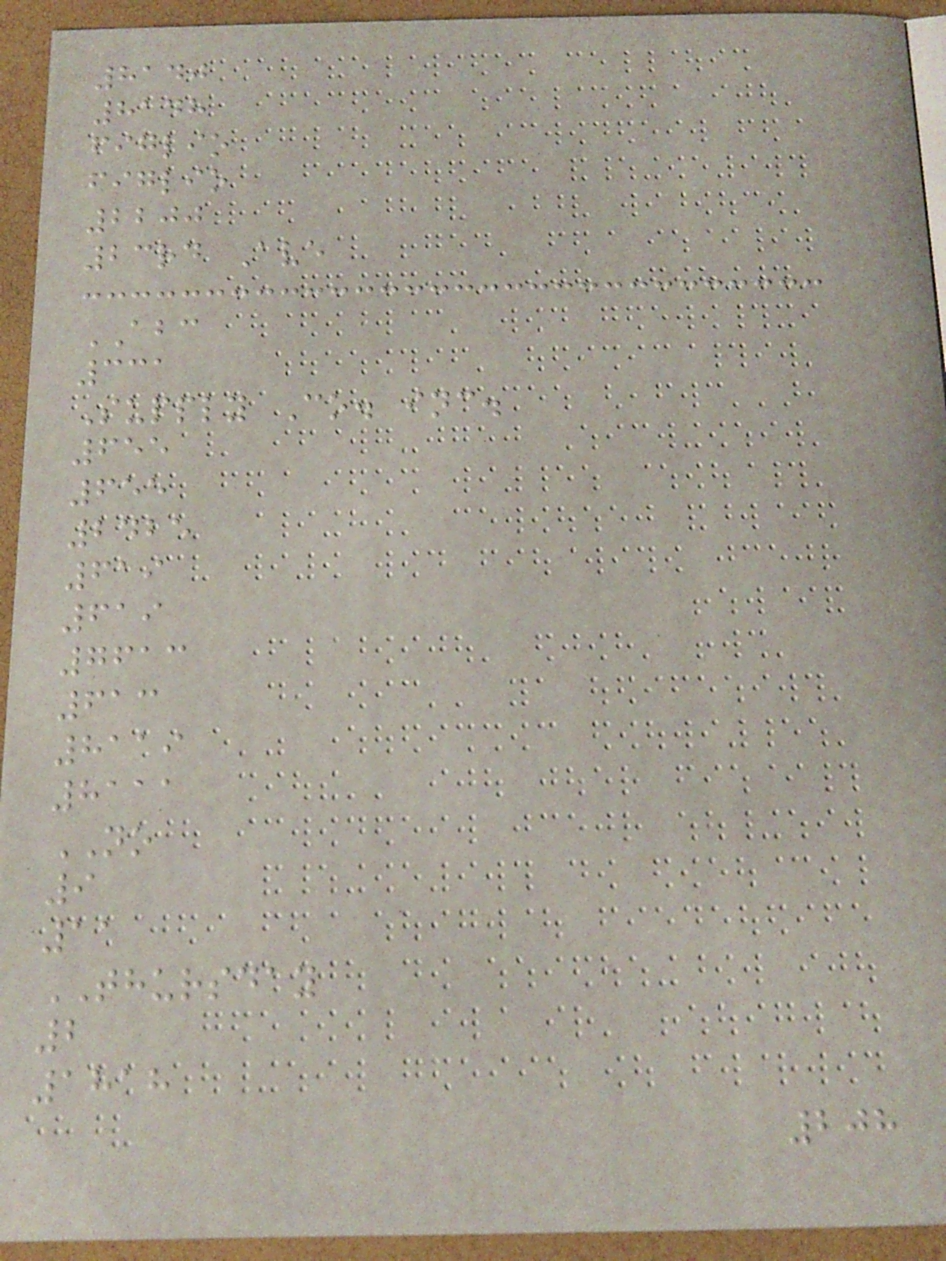8140
8148
figlio
figlio
2200
23rd Ave
ABC
331
Supply Co. inc.
655
655
2425
619
619
7613
613
8119
8111
NO
9
11
THURSDAY
2
1818
208
